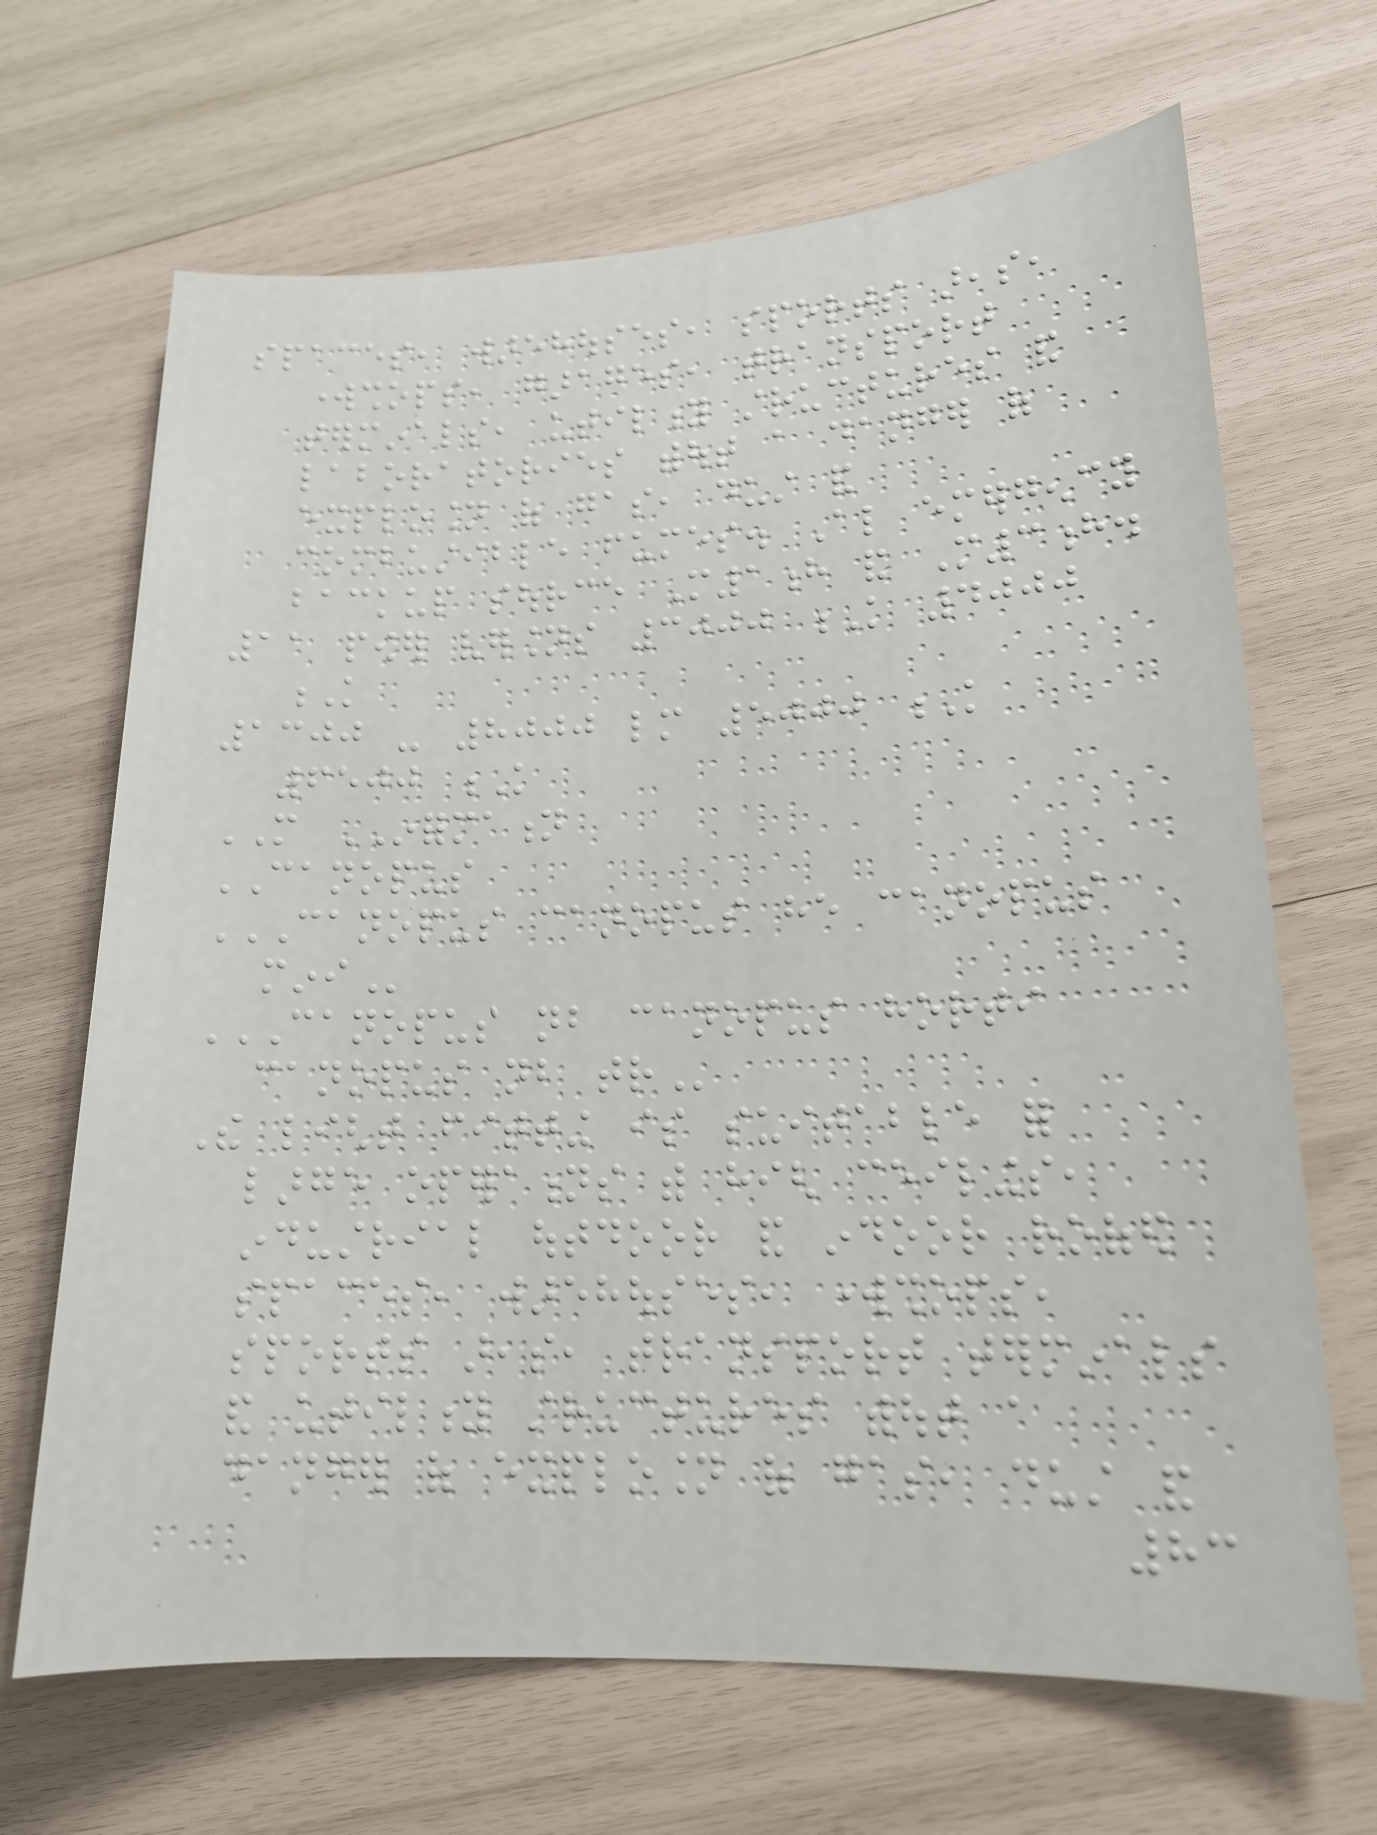spaces, warehouses, sports areas,
workshops, garages, transport
terminals, utility structures and
laboratories without a danger of
explosion of gas, dust and
combustible fumes. Also emergency
backup source M1h and M3h.
11 power versions 3000 K 4000
K
1300 - 8000 lm 5000 K
6500 K
MORE INFORMATION
CANOPUS
CANOPUS CANOPUS HE CANOPUS
MINI
CANOPUS NB CANOPUS HORTI
CANOPUS NB TR
The light fitting is suitable for
large operations with high ceilings,
industrial outdoor and indoor roofed
spaces, warehouses, workshops,
sports areas, transport terminals
and utility structures without a
danger of explosion of gas, dust and
83
